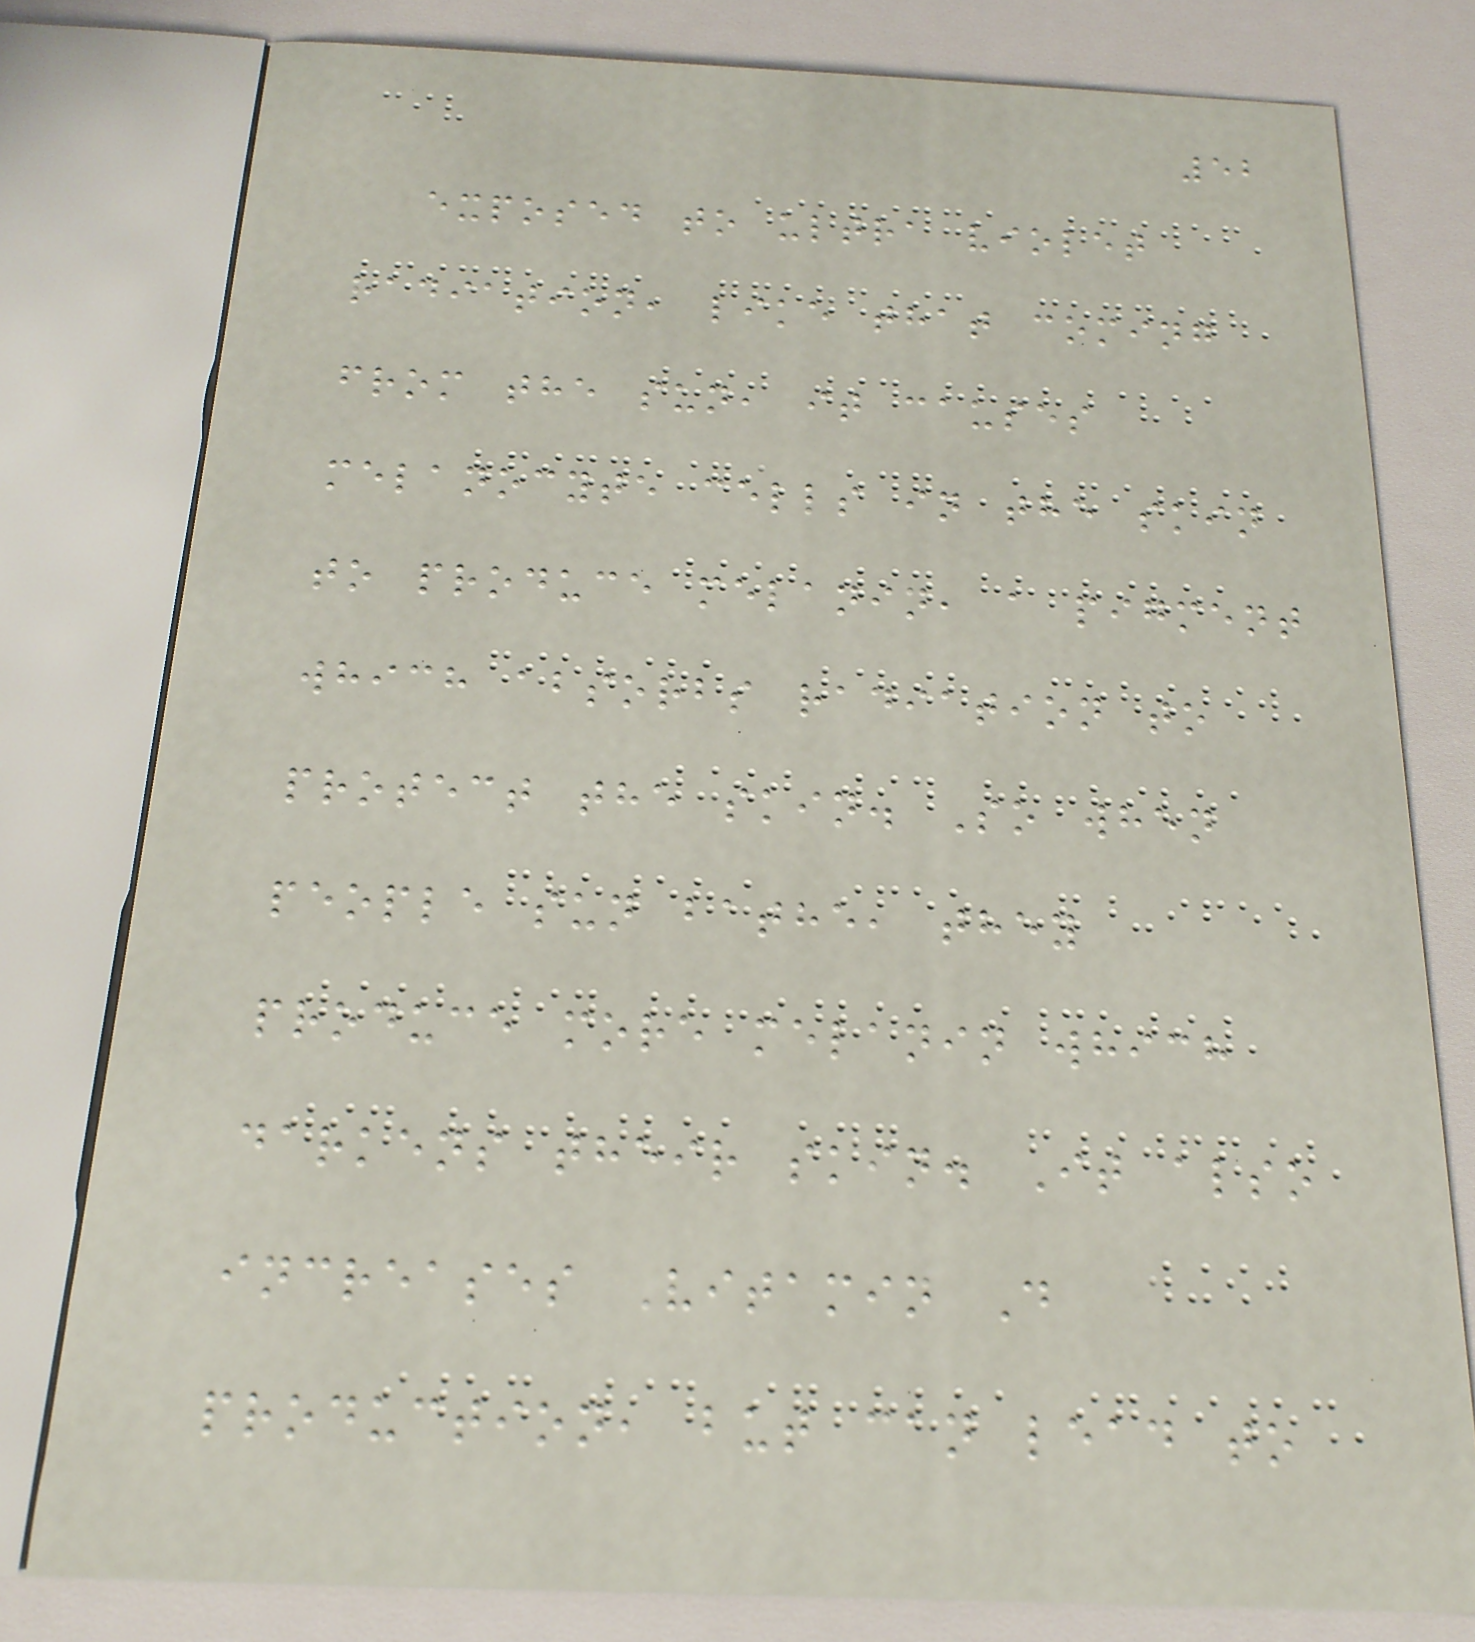52
exposed to ultra violet
radiation, like that coming
from the sun, it causes
melanocyte cells in the skin
to produce melanin, a pigment
which absorbs radiation to
protect the skin. So when
people sun bathe, they
produce more melanin which
darkens their skin. It also
increases Vitamin D
production, but can lead to
